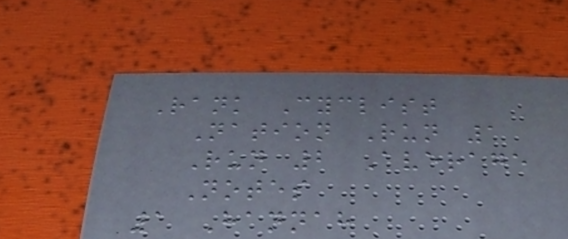Rank Cyclist
Nation Run 1
Run 2 Average
Notes
1 Hannah
